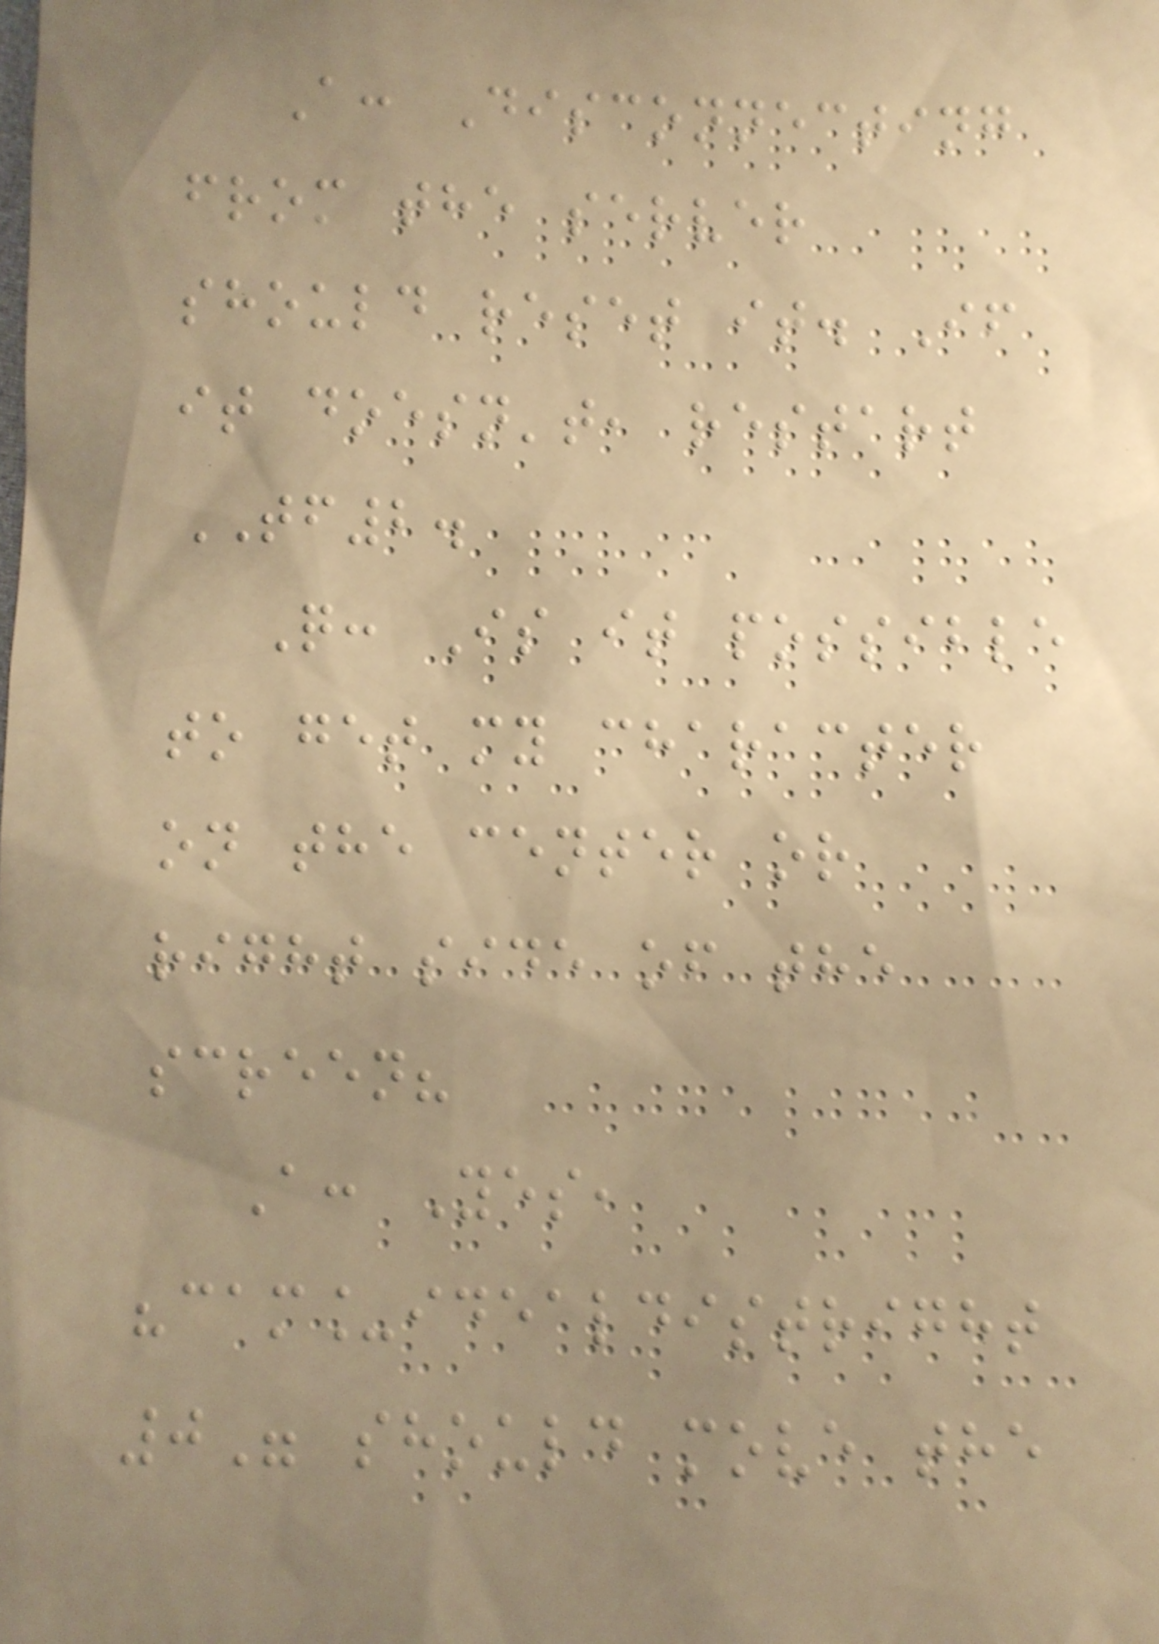A: Disconnecting
from the server
should reset it. If
it doesn't, restart
TF2.
Q: Is it possible
to get my character
on the center or
right side of the
screen?
A: Yes,
"cam_idealdistright
0" should move the
